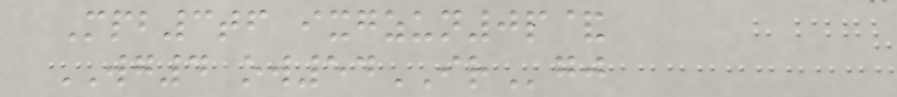Mpb3tf ixgzun0p&
WG4 ow54IRgj
